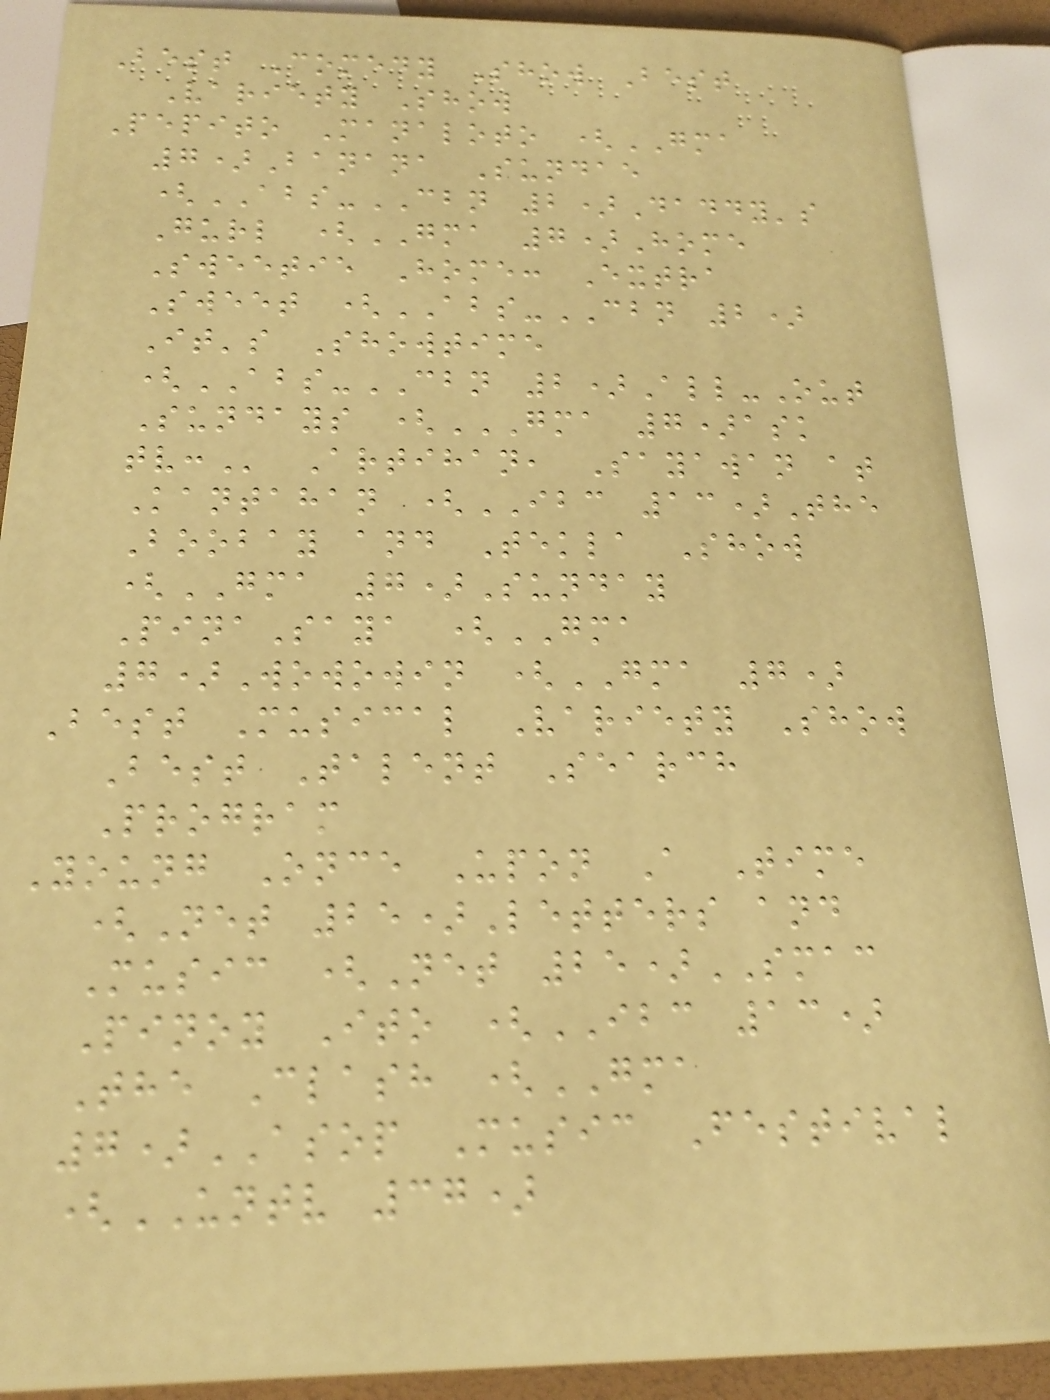Best Comedy Show Best
Variety Show
Pepito Manaloto (GMA
7)Banana Sundae
(ABS-CBN 2)Daddy's
Gurl (GMA 7)Home
Sweetie Home: Extra
Sweet (ABS-CBN 2)
It's Showtime
(ABS-CBN 2)All-Out
Sundays (GMA 7)ASK
TV: Artihan, Sayawan at
Kantahan (IBC 13)The
Boobay and Tekla Show
(GMA 7)Sunday
PinaSaya (GMA
7)Wowowin (GMA 7)
Best Musical Variety Show
Best Talent Search
Program
Young Once Upon A Time
(Net 25)Letters and
Music (Net 25)SMAC
Pinoy Ito (IBC 13)
The Clash (GMA
7)ASOP Music Festival
(UNTV 37)
